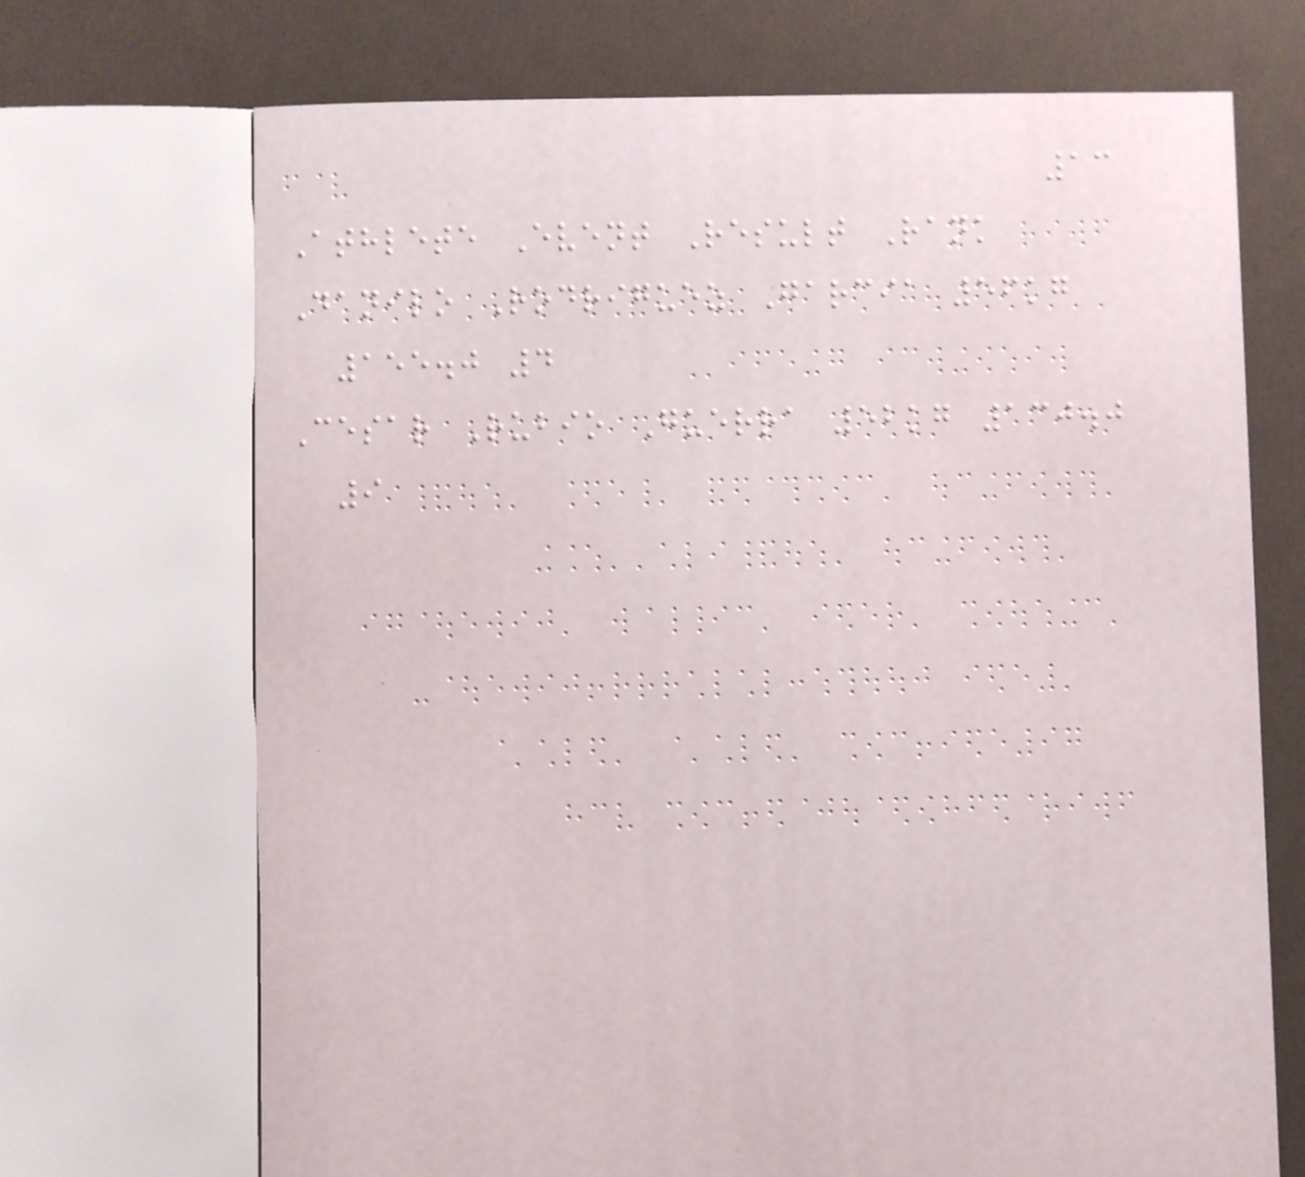13
Athlete Event Result Rank
Danilo Rodriguez Garcia 56kg
155.0 4
Cesar Rubio Guerra 52kg 130.0
9
